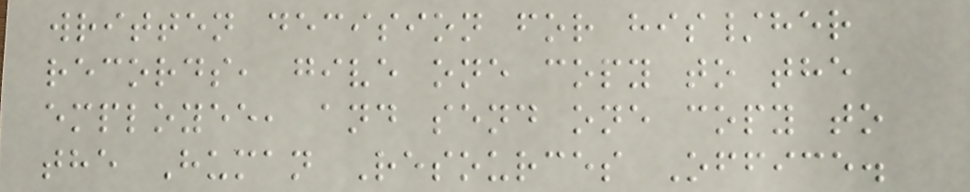written decision for his/her
records, give one copy to the
employee, and send one copy to
the Human Resources Office.
